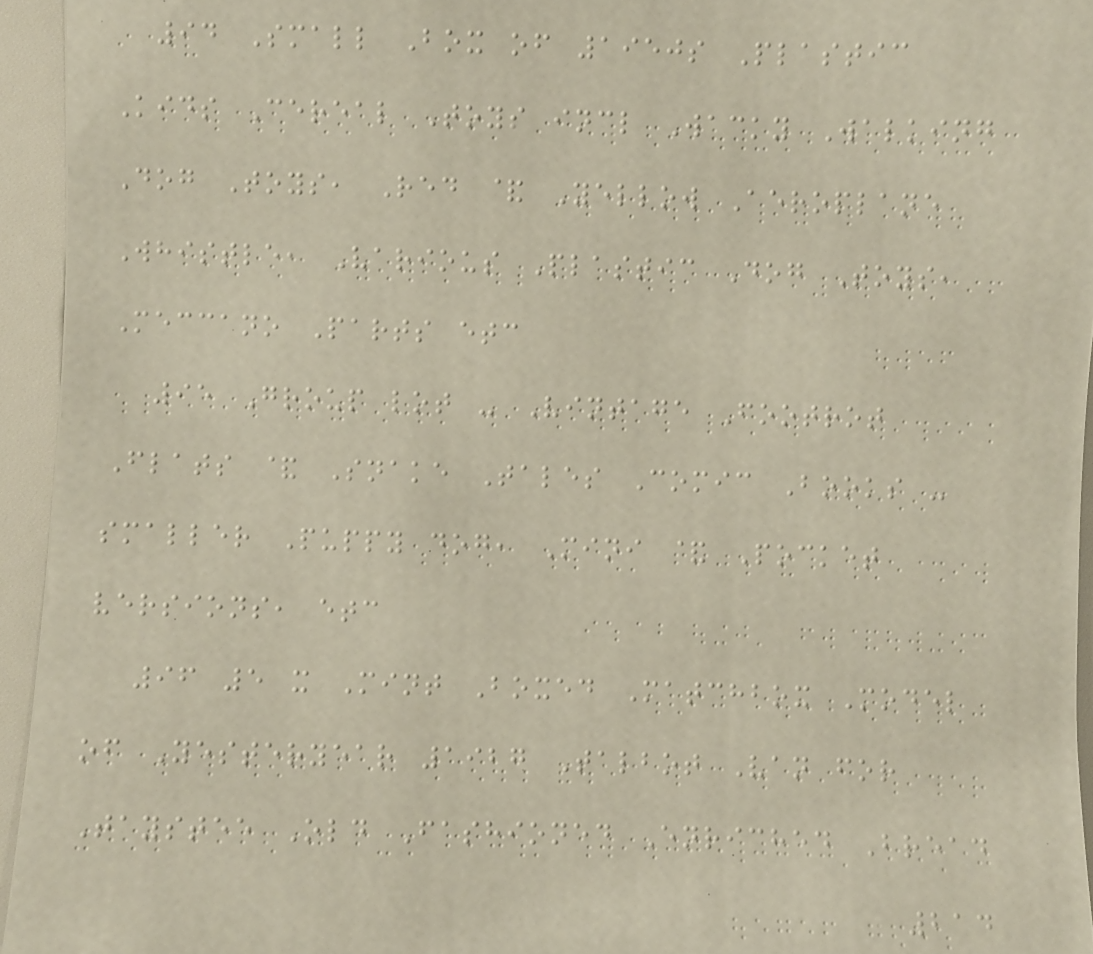94 Small Box of 1950s Plastic
Kids Cereal Toys incl Wacky Walking
Dog Toys, Red & Yellow Aeroplane
Whistle, Various Plastic Dog Toys,
Meccano Parts etc
95 Group lot - Vintage Footrot
Flats & Snake Tales Comic Books -
smaller Puppy dog, Mini & Pocket
versions, etc
96 5 x Mint Boxed Matchbox Model
of Yesteryear 1927 Talbot Van for
Taystee Old Fashioned Enriched Bread
214
